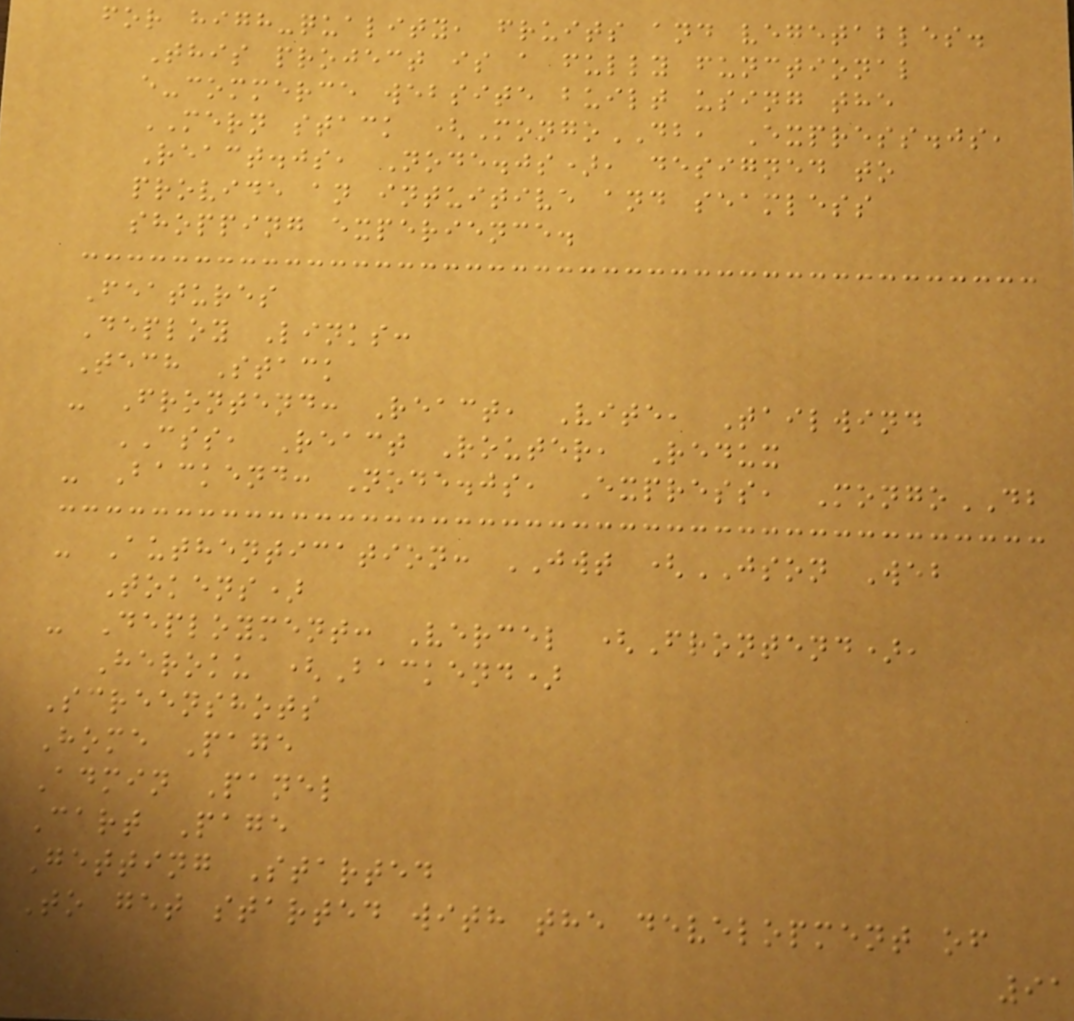for high-quality, fruits and vegetables.
This project is a fully functional
e-commerce website built using the
MERN stack (MongoDB, Express.js,
React.js, Node.js), designed to
provide an intuitive and seamless
shopping experience.
Features
Deploy Links:
Tech Stack
- Frontend: React, Vite, Tailwind
CSS, React Router, Redux
- Backend: Node.js, Express, MongoDB
- Authentication: JWT (JSON Web
Tokens)
- Deployment: Vercel (Frontend),
Heroku (Backend)
Screenshots
Home Page
Admin Panel
Cart Page
Getting Started
To get started with the development of
91
